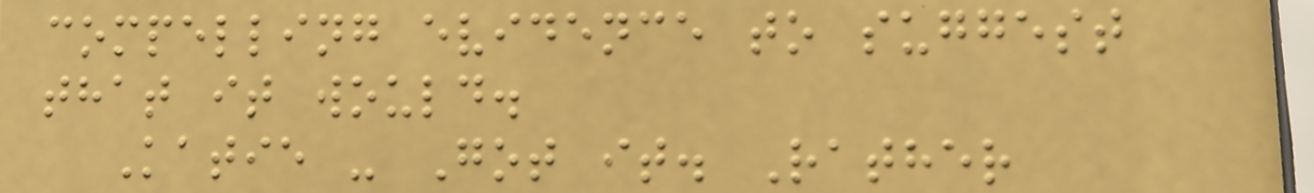compelling evidence to suggest
that it would.
Katie - Got it. Rather
